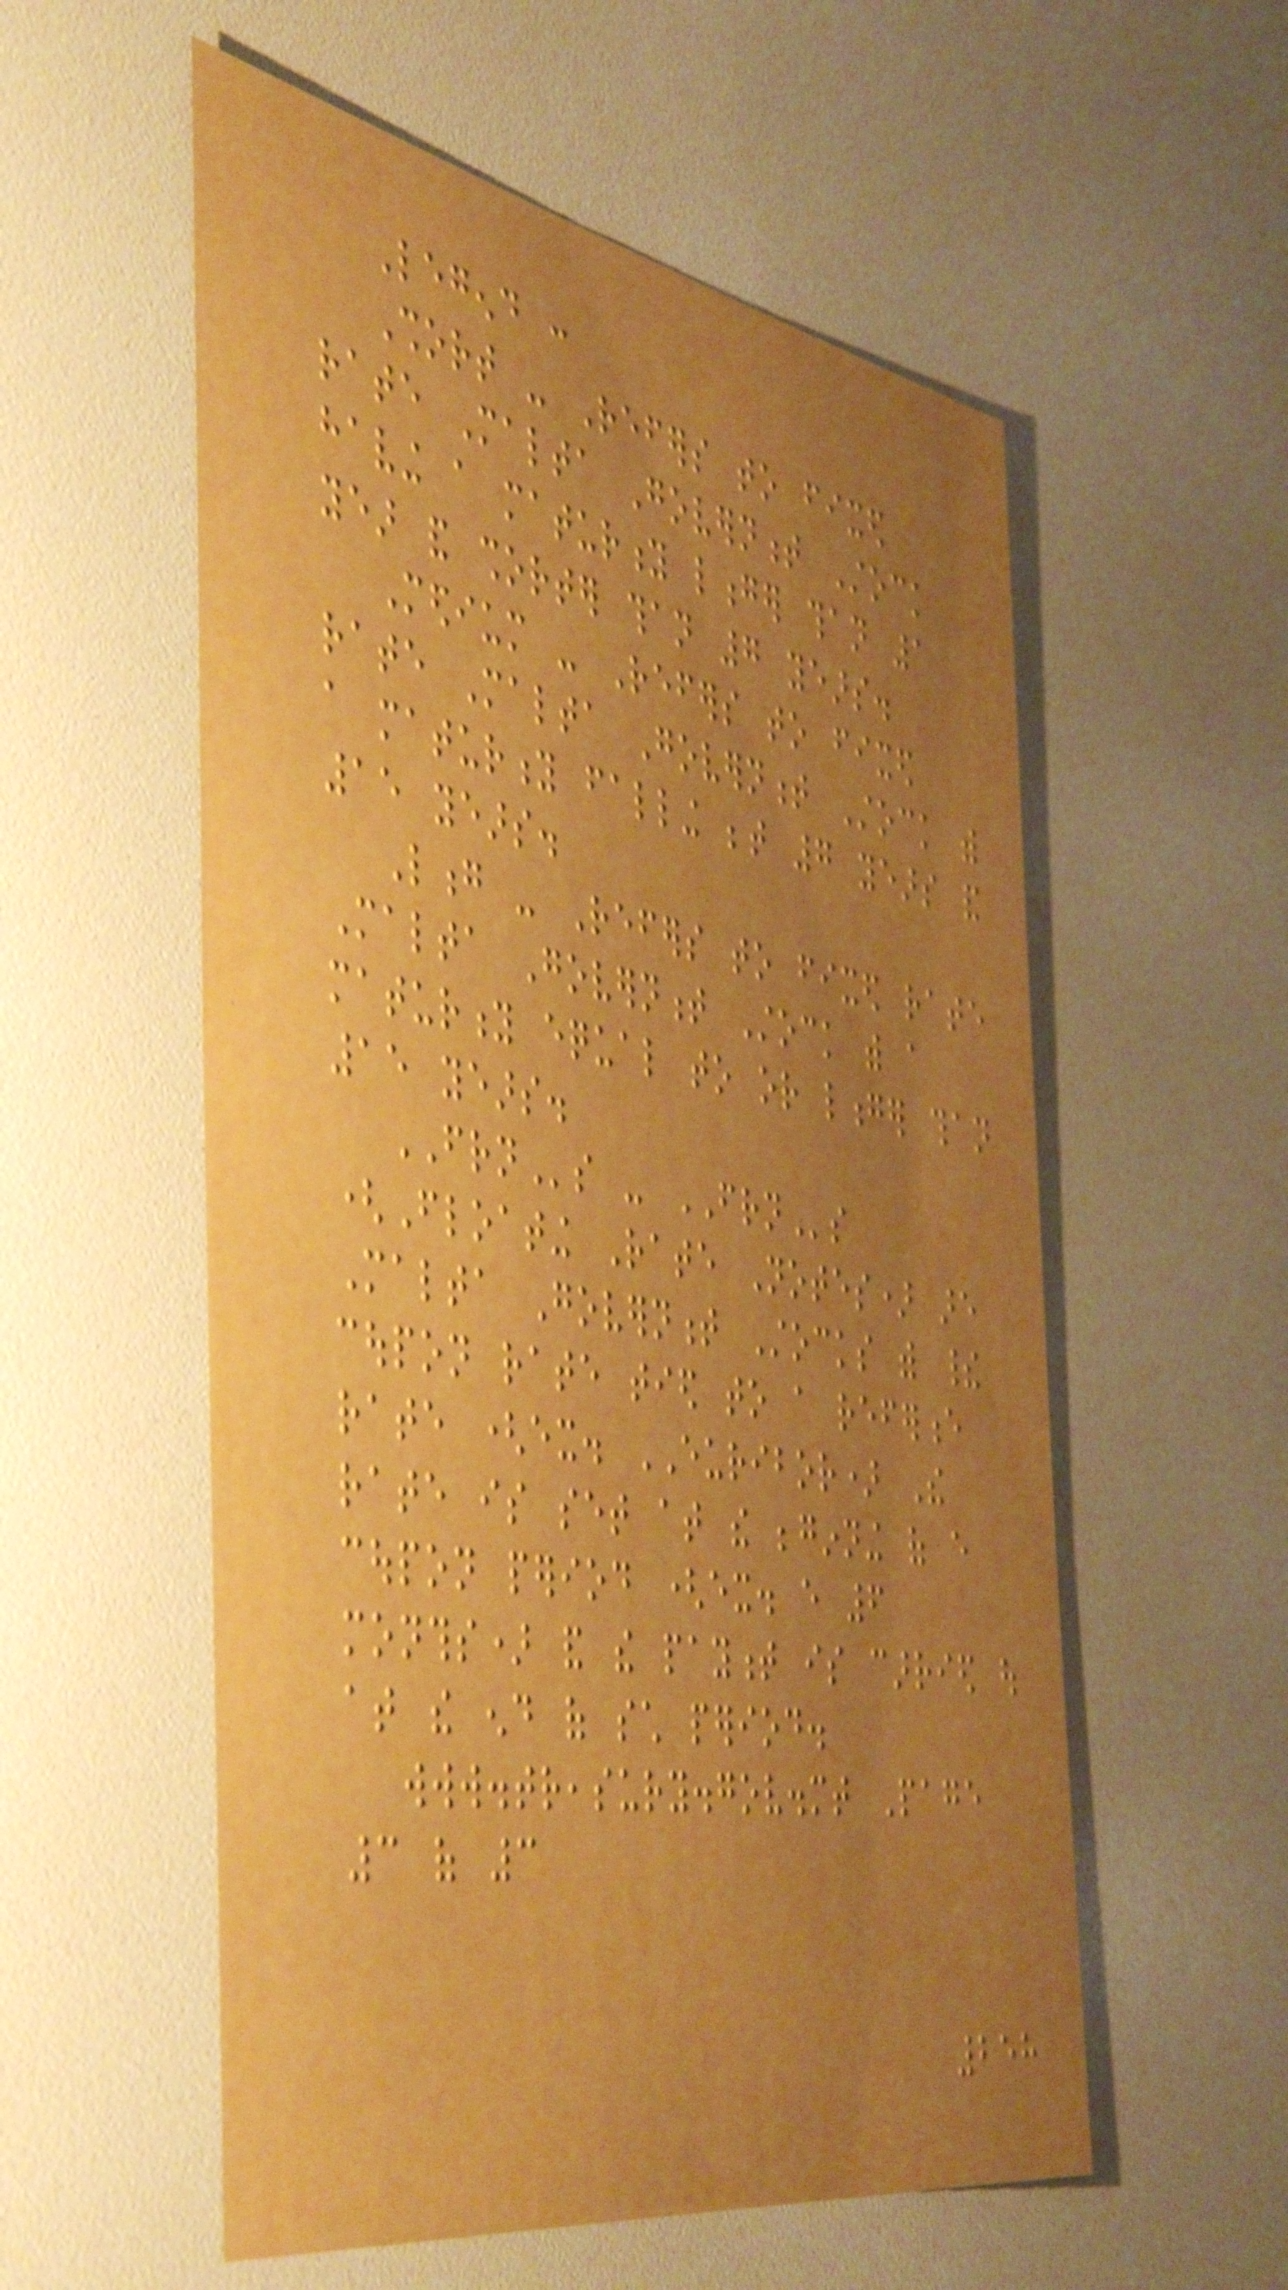Legend :
Short - Refers to fixed
rate Malta Government Stock
having a maturity longer than 1
year and shorter than 7 years.
Medium - Refers to fixed
rate Malta Government Stock with
a maturity falling between 7 years and
15 years.
Long - Refers to fixed rate
Malta Government Stock with a
maturity equal to or longer than
15 years.
FRNs - FRNs
(Floating Rate Notes) are
Malta Government Stocks with their
coupon rate tied to a reference
rate (ex. EURIBOR) The
rate is set at the beginning of every
coupon period (ex. every 6
months) and the payment is carried out
at the end of such period.
www.treasury.gov.mt Page
3 of 3
258
